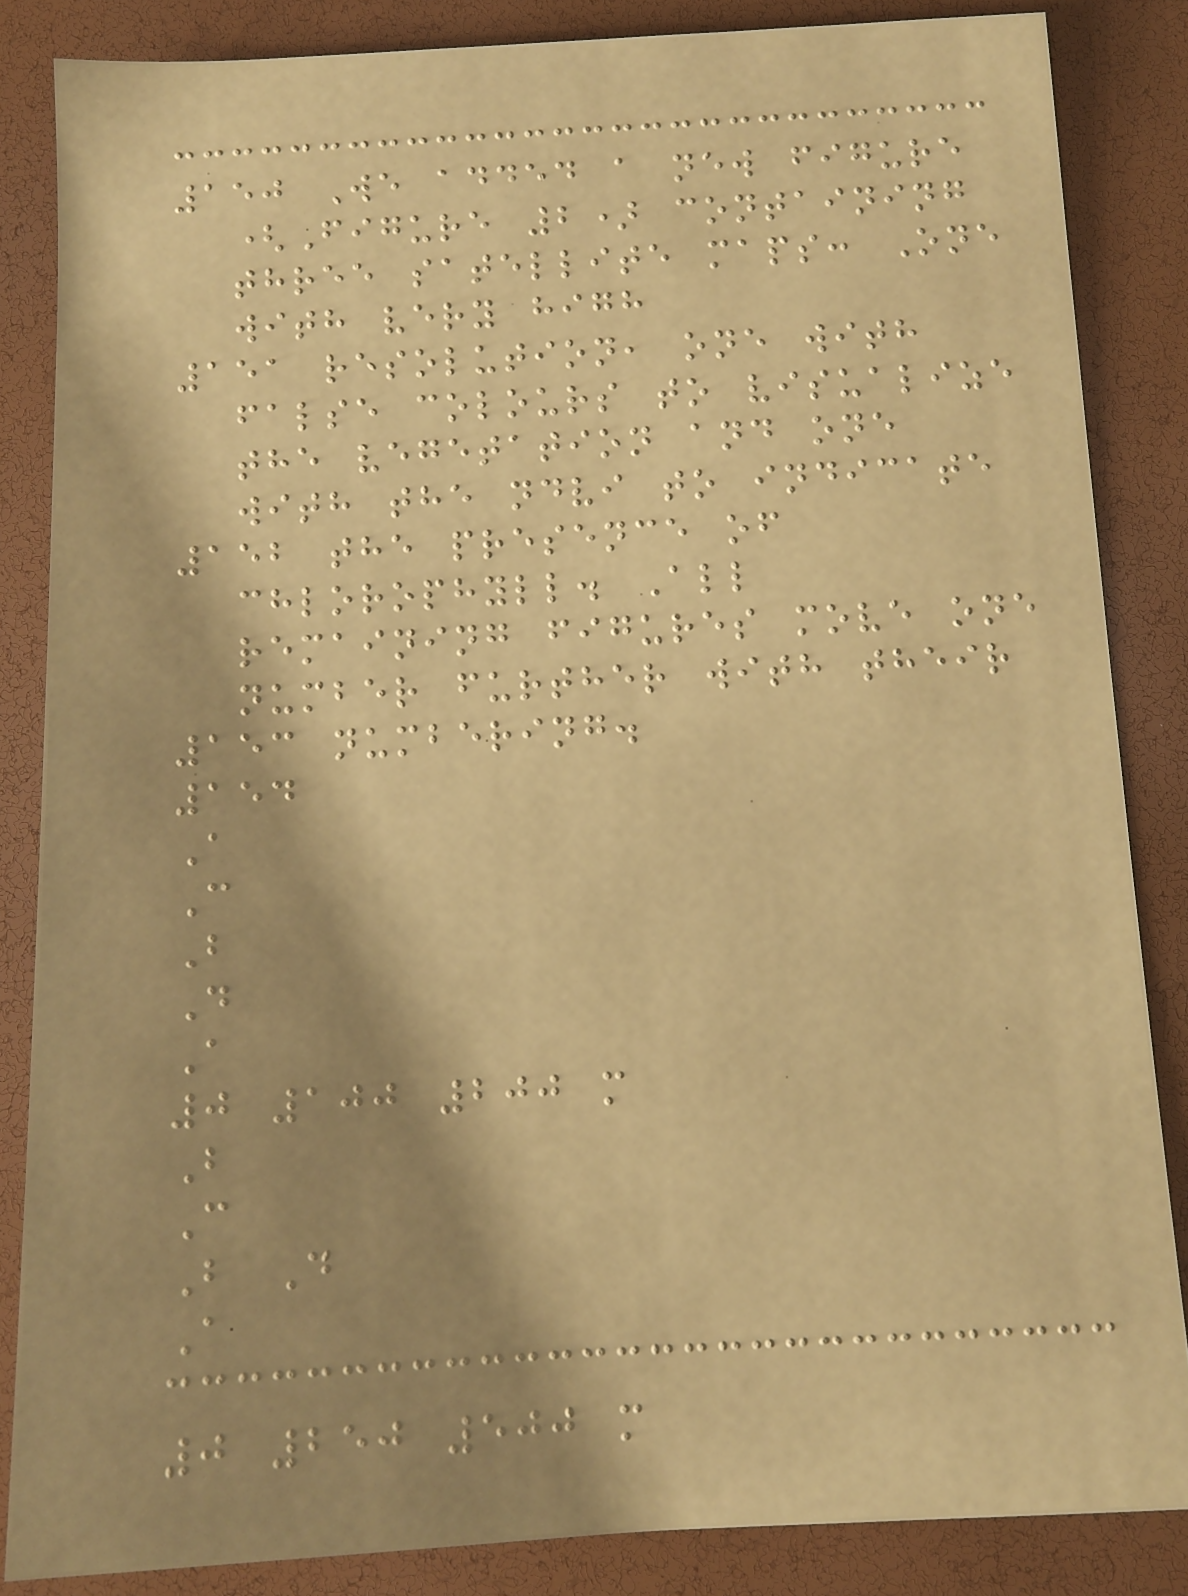150 We added a new figure
(Figure 2) containing
three satellite maps: One
with very high
151 resolution, one with
false colours to visualize
the vegetation and one
with the ndvi to indicate
152 the presence of
chlorophyll. All
remaining figures move one
number further with their
153 numbering.
154
A
C
B
D
A
0 100 200 m
B
C
B D
A
0 250 500 m
